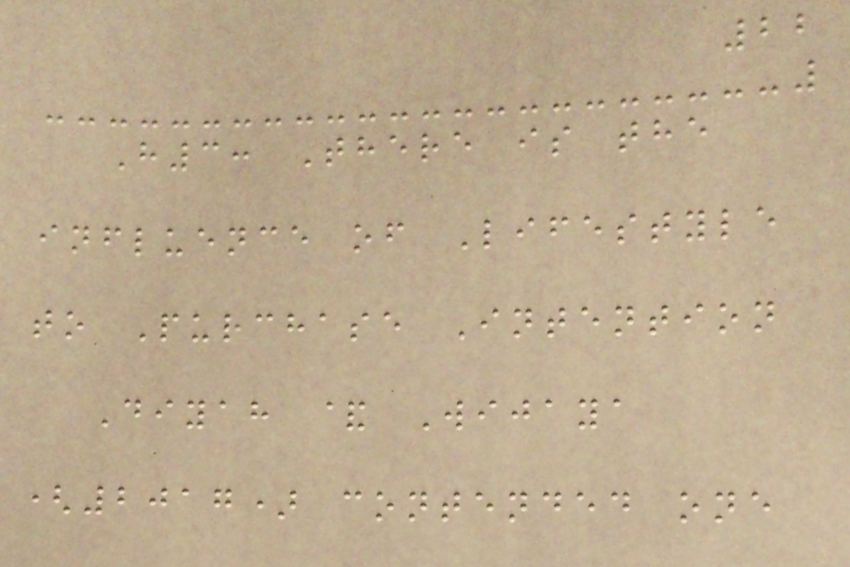22
H3: There is the
influence of Lifestyle
to Purchase Intention
Diyah & Wijaya
(2017) contended one
